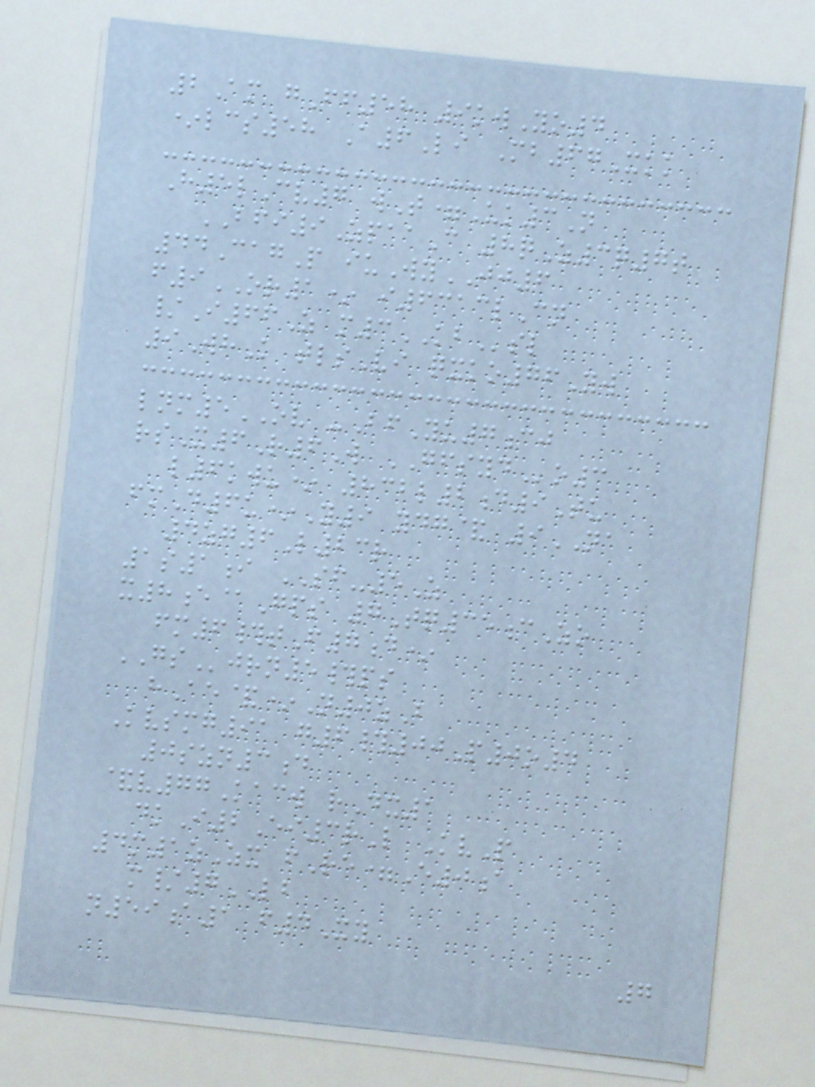2Am gFf58 9kwYo4
*lcs58 A6Li Mb67Xkk
H5lCv7 wT=Uk3N
BFI9ZpaaC 8qZ3q7t
44CagP iuWyJJ6
f9OR1* i6313lCn
/I66Z m3KBsl
9WhK tlsVi qxko76Yw
lnm5OV -BfYu7cj
rsX6R6W GFSYDo3
l6kwu* 832l2d9Tu
fmD6u*Y9 ydg& 9NA
4zg6L23r
1s1i SF-5Z
x8e@Gps 7Tq35cZo
fm6#tF7d*
GSjrn5#ps
hAe&*N0zB
Kvsmg91 g6#00P0o4
0szn3d
&v77Kacw rDx1
dkI2Ei3rL KvP
4m1zZx fRe=E0a
m/7LB
n59a1 f4Xy
7
